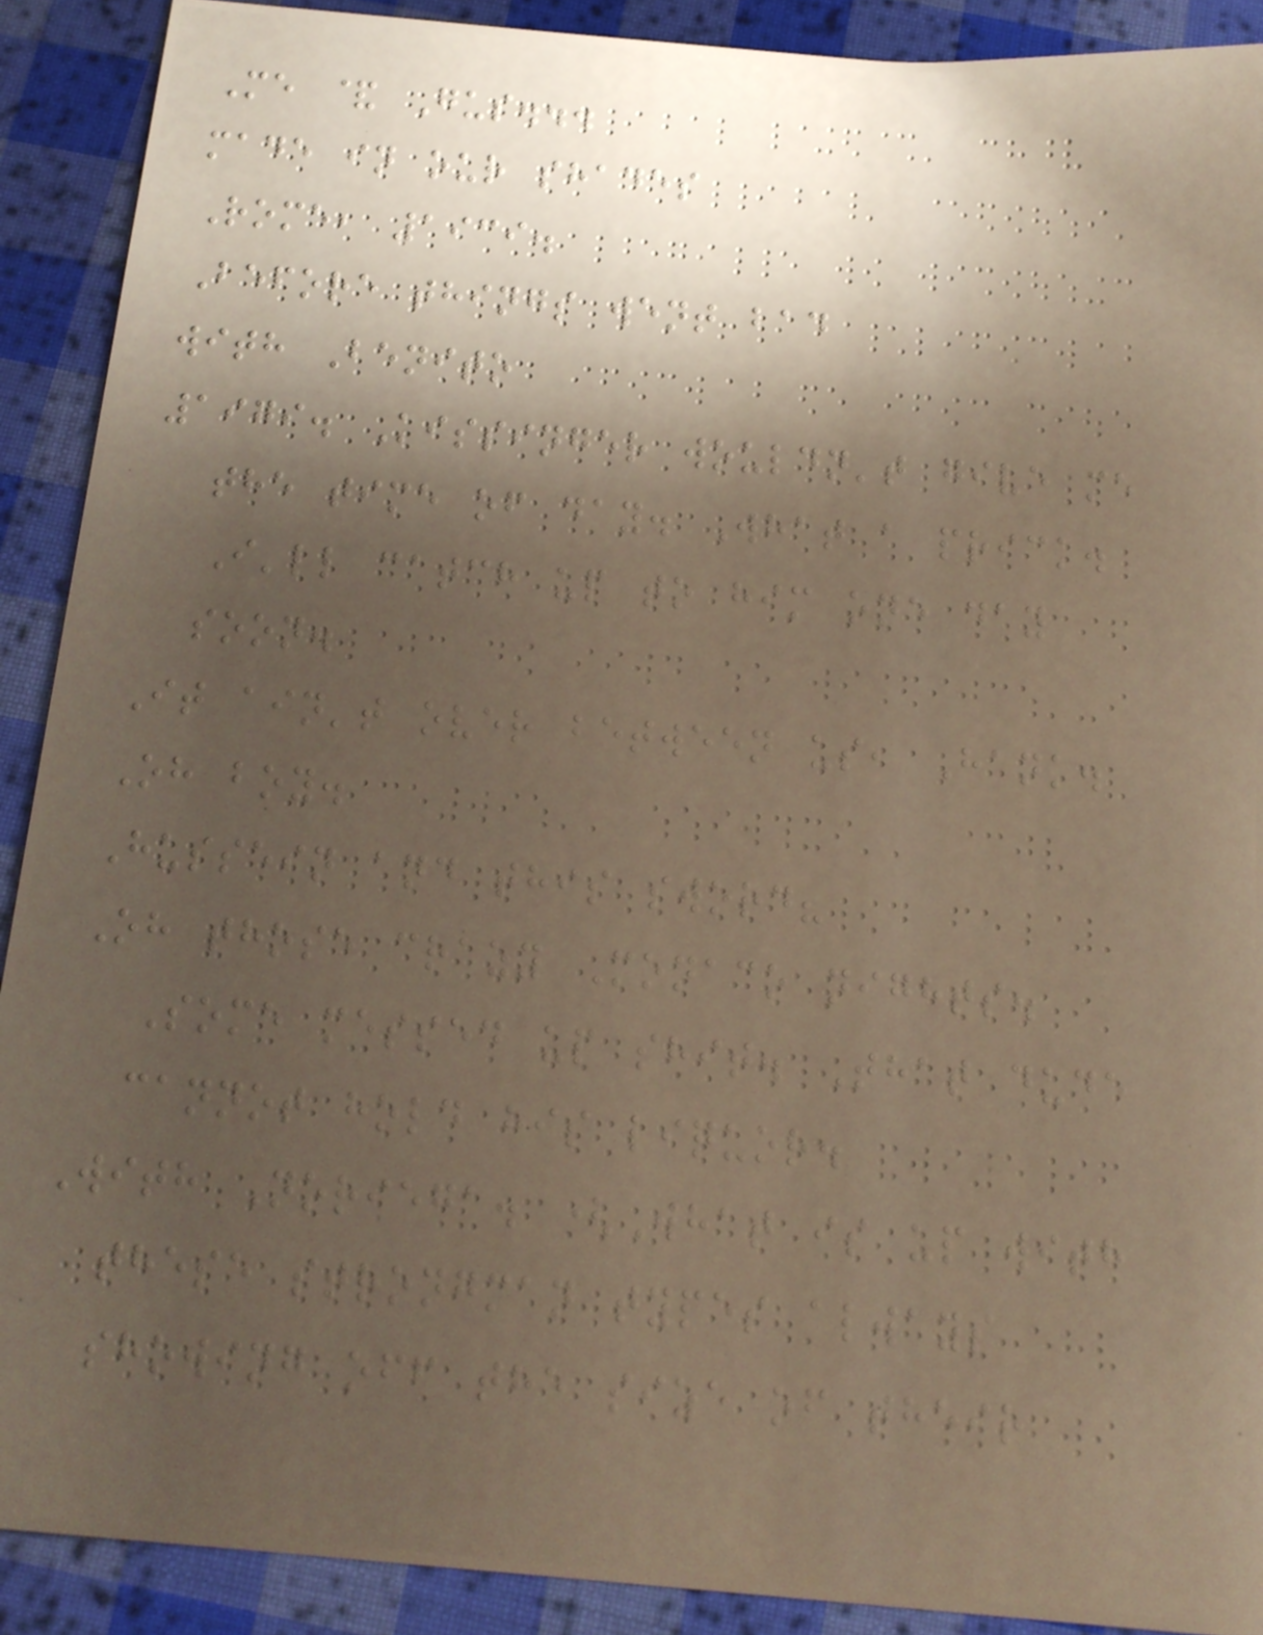Me & Gus...
made in our shades
Rome, 1939.
Before things went bad
with Benito
1979. Kissinger wouldn't give me
the time of day. What a prick.
I'll catch up to him one day
soon.
It ain't over between us, Hank.
Oh boy.
Hussein and this sword?
Oh those crazy Monaco nights.
Some messed up shit. That dude
cannot hold his liquor.
With Noriega. (What is up with
these strongman types always
showing off the size of their
